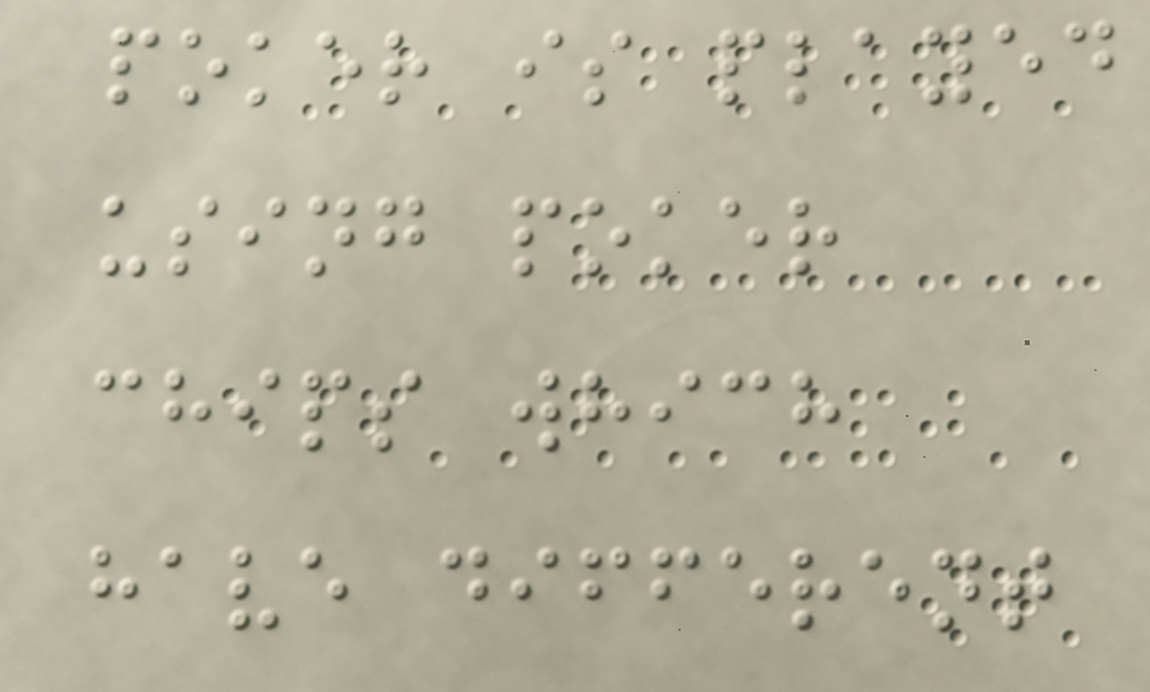poker is played
using poker
chips which
have different
